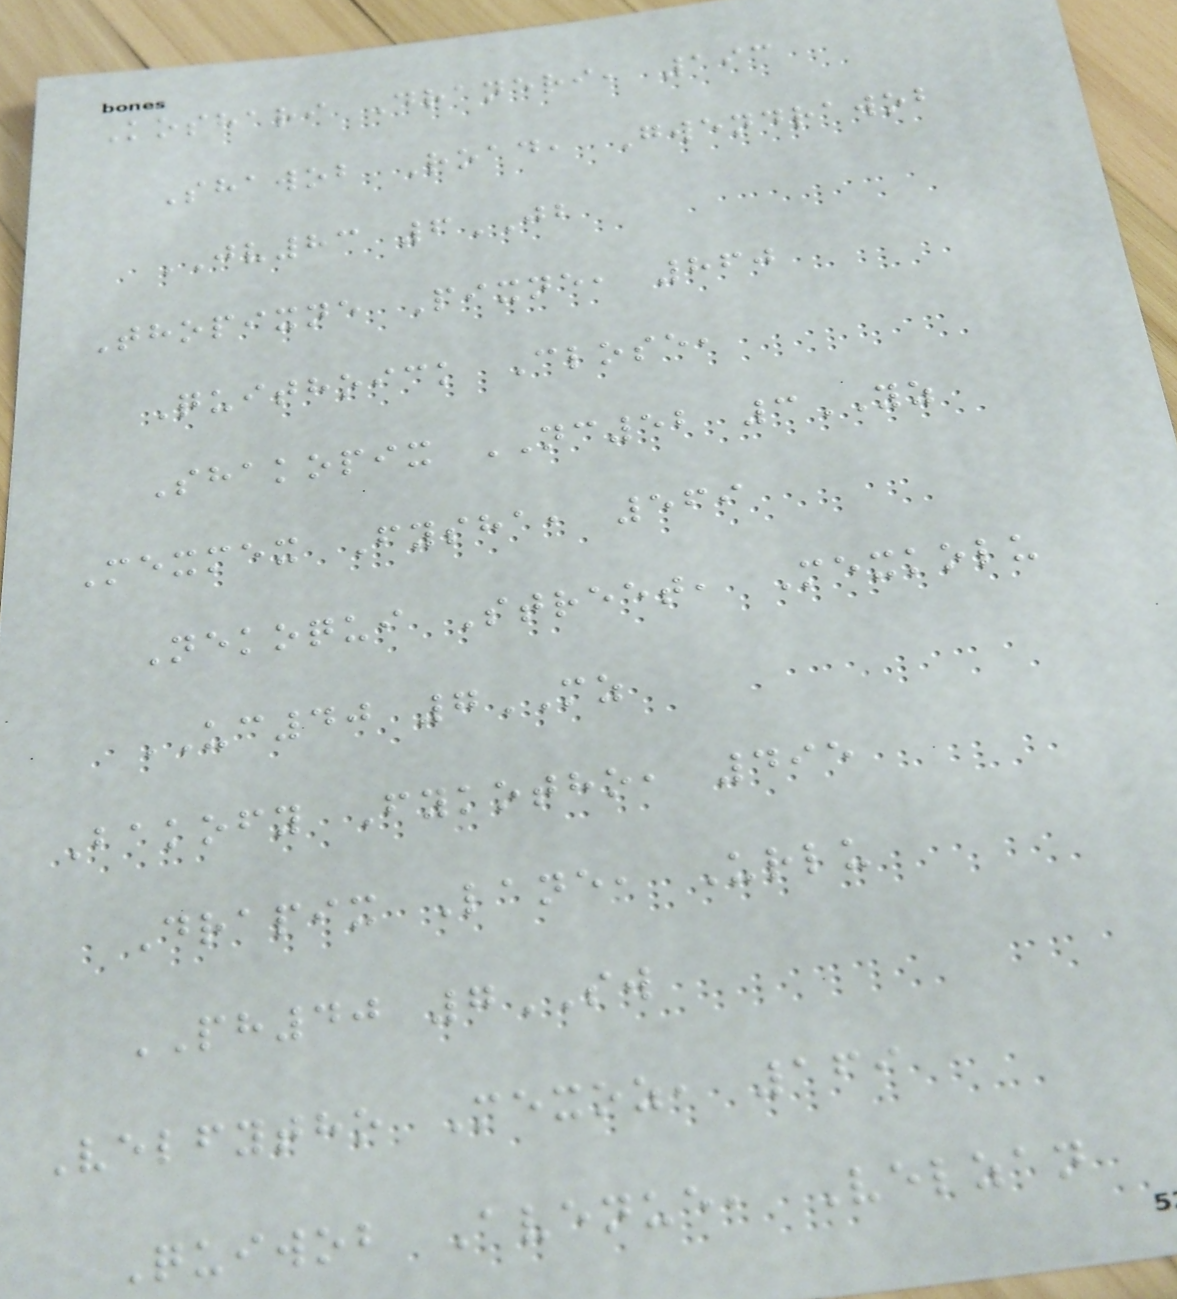Koshari Draneri, 193
Shawob Road, Gwendrawob
JV83 6JB
Thopixne Pixne, 860
Quithoick Close,
Shakopix NC52 3YZ
Mexmex Fysha, 569
Nekoqui Street, Mexkolu
UC40 7MZ
Bakofy Fykotho, 495
Drapix Lane, Urlu
PH40 7SW
Velfytho Mexoz, 169
Quiwob Avenue, Velzan
